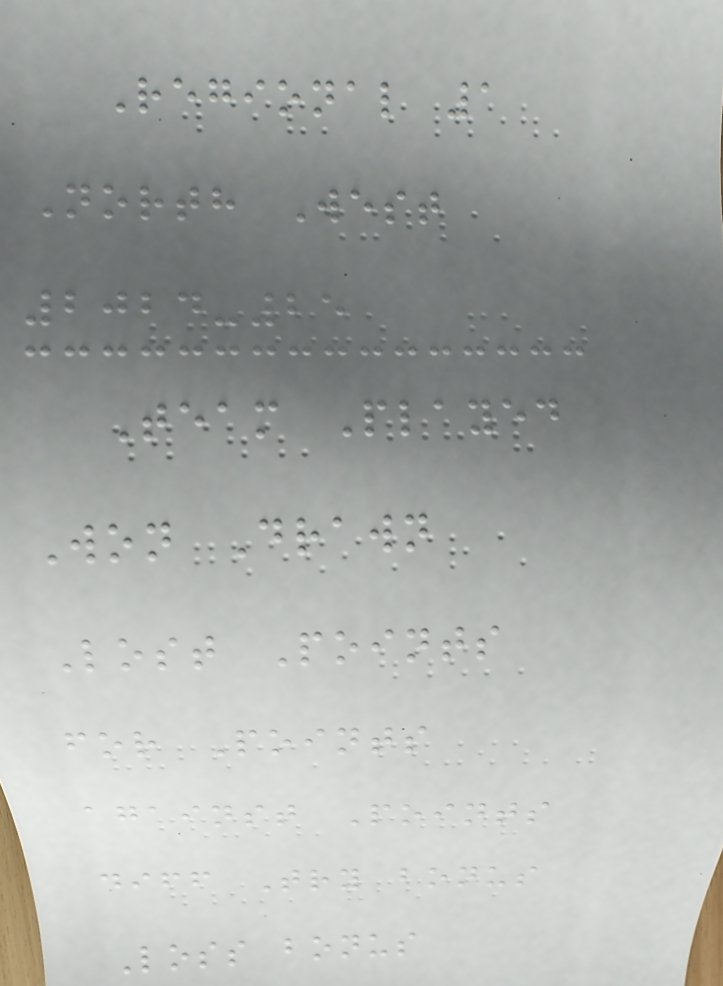Regional 1
North West
2024-25
Team Played
Won Drawn
Lost Points
for Points
against Points
diff Try bonus
Loss bonus
